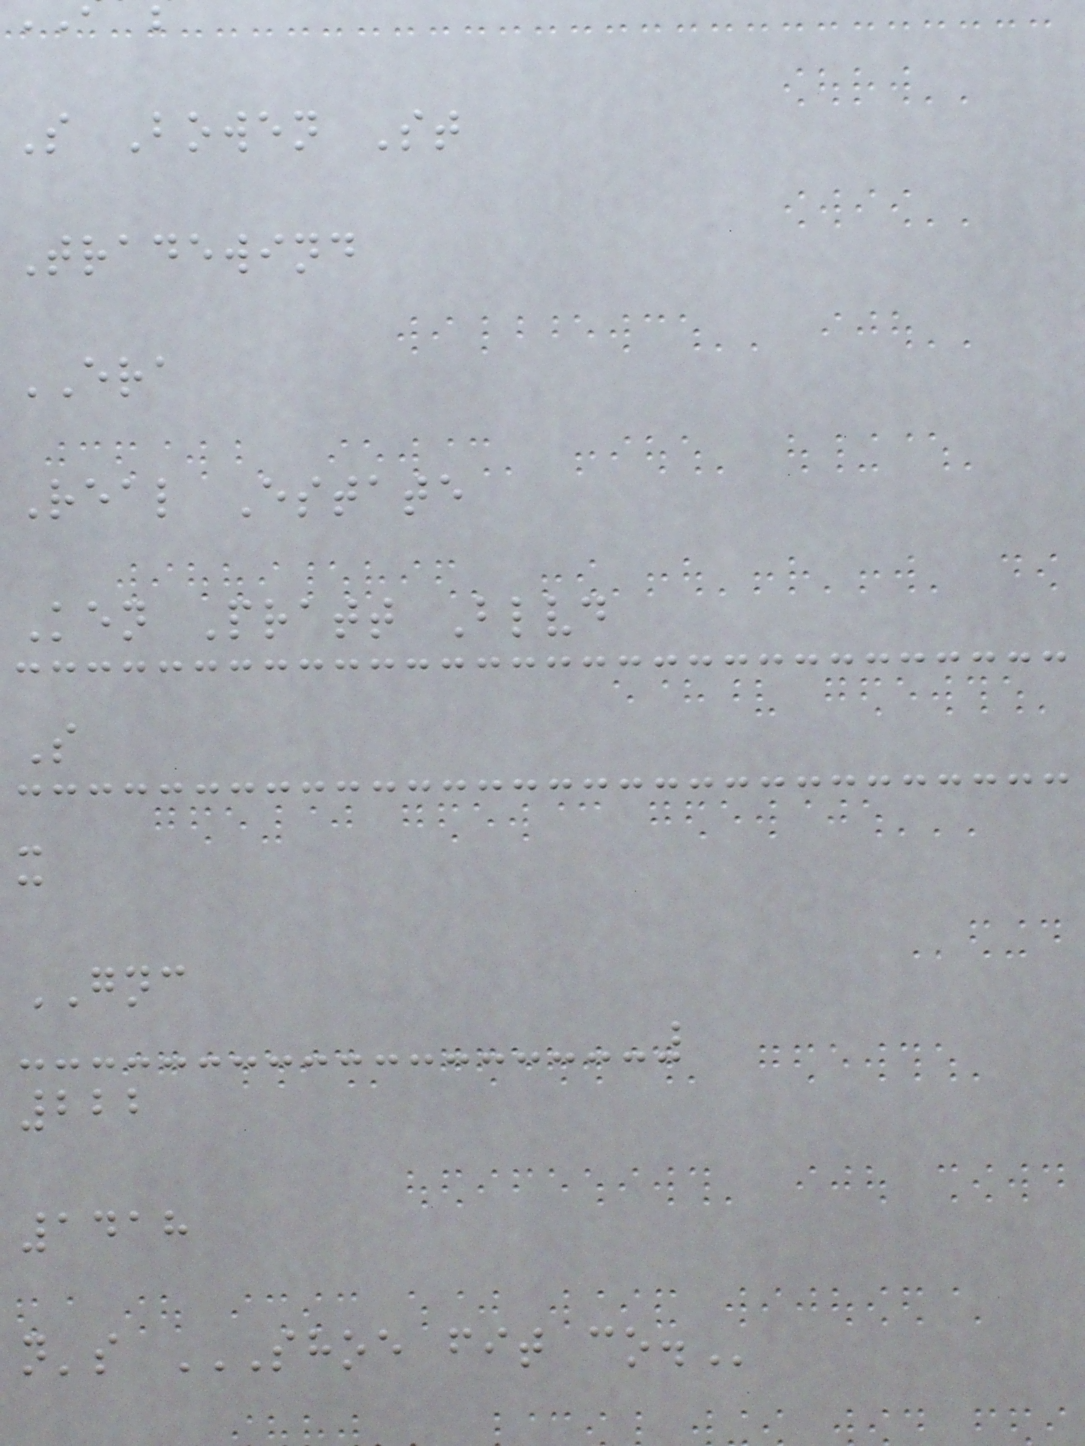S Bowen St
Tradewind
ERA
Real Estate
Ken Pratt Blvd
S
x
GNC
222
1418
n's SHOE FIT CO.
